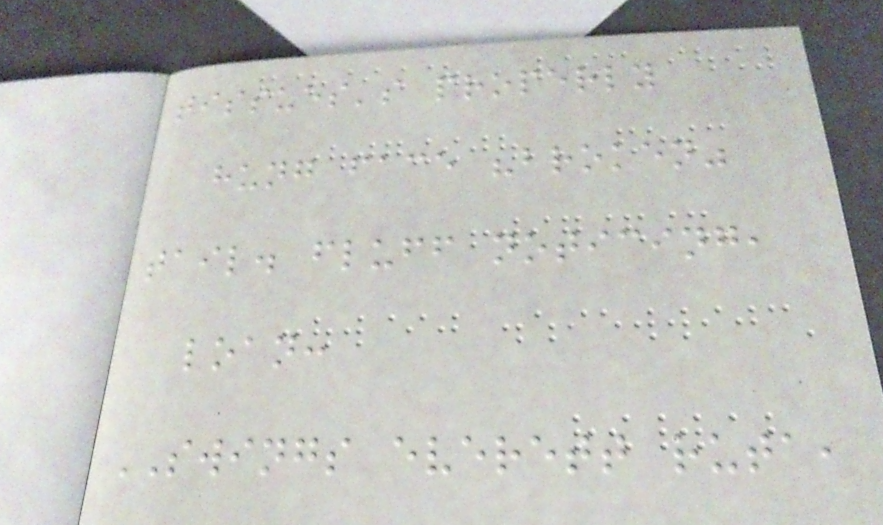tissues's properly
hung face "broken"
tail. fluff noticing,
loan:
SWINGS everett ruta,
